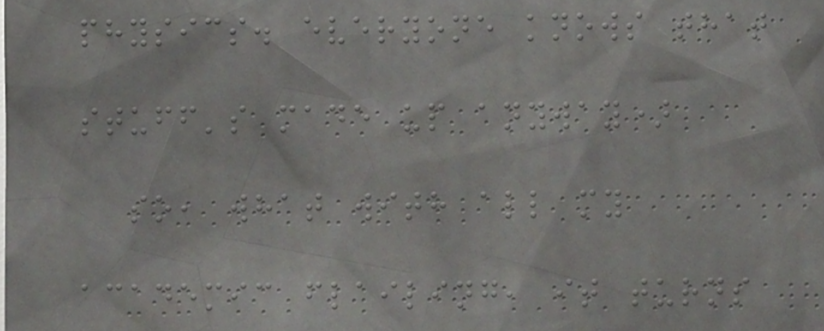physics. everyone knows that
stuff's made up anyway)
so, what with all my
academic flailing, it turns
